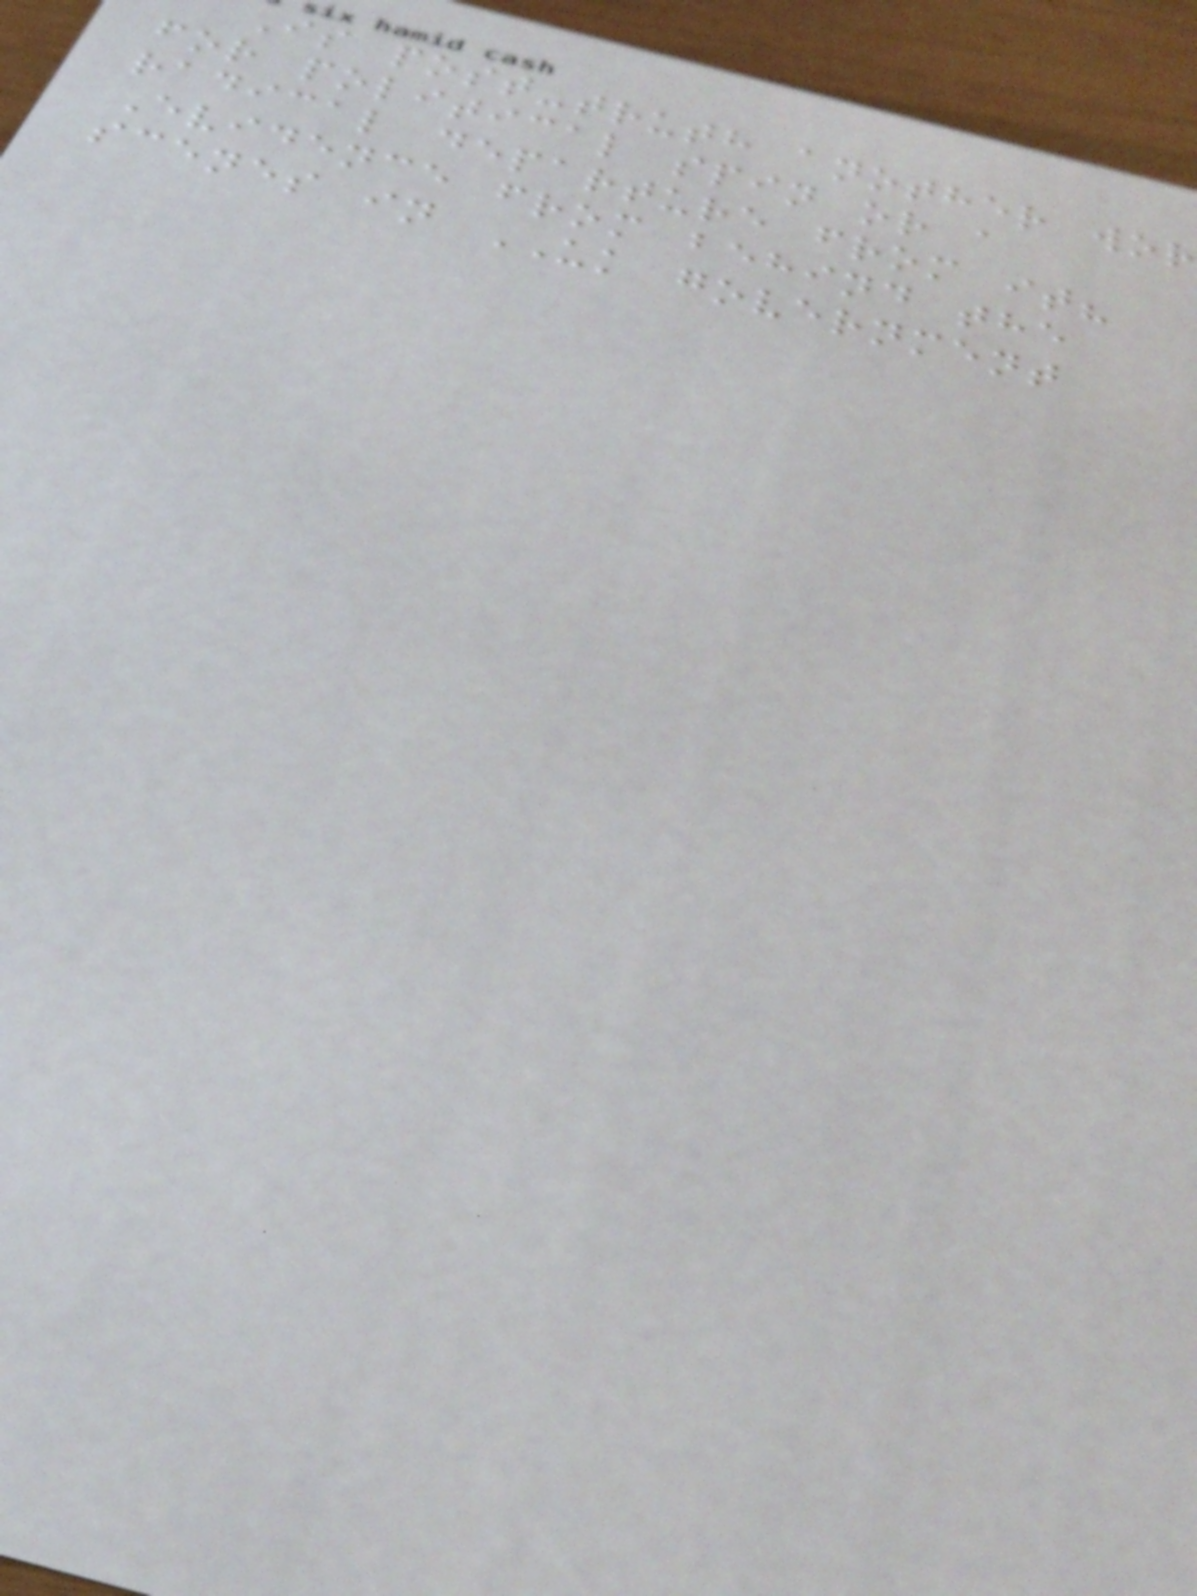Is post-truth another wor
for political spin or a
radical departure from it?
Evidence from behind the
scenes in UK government
